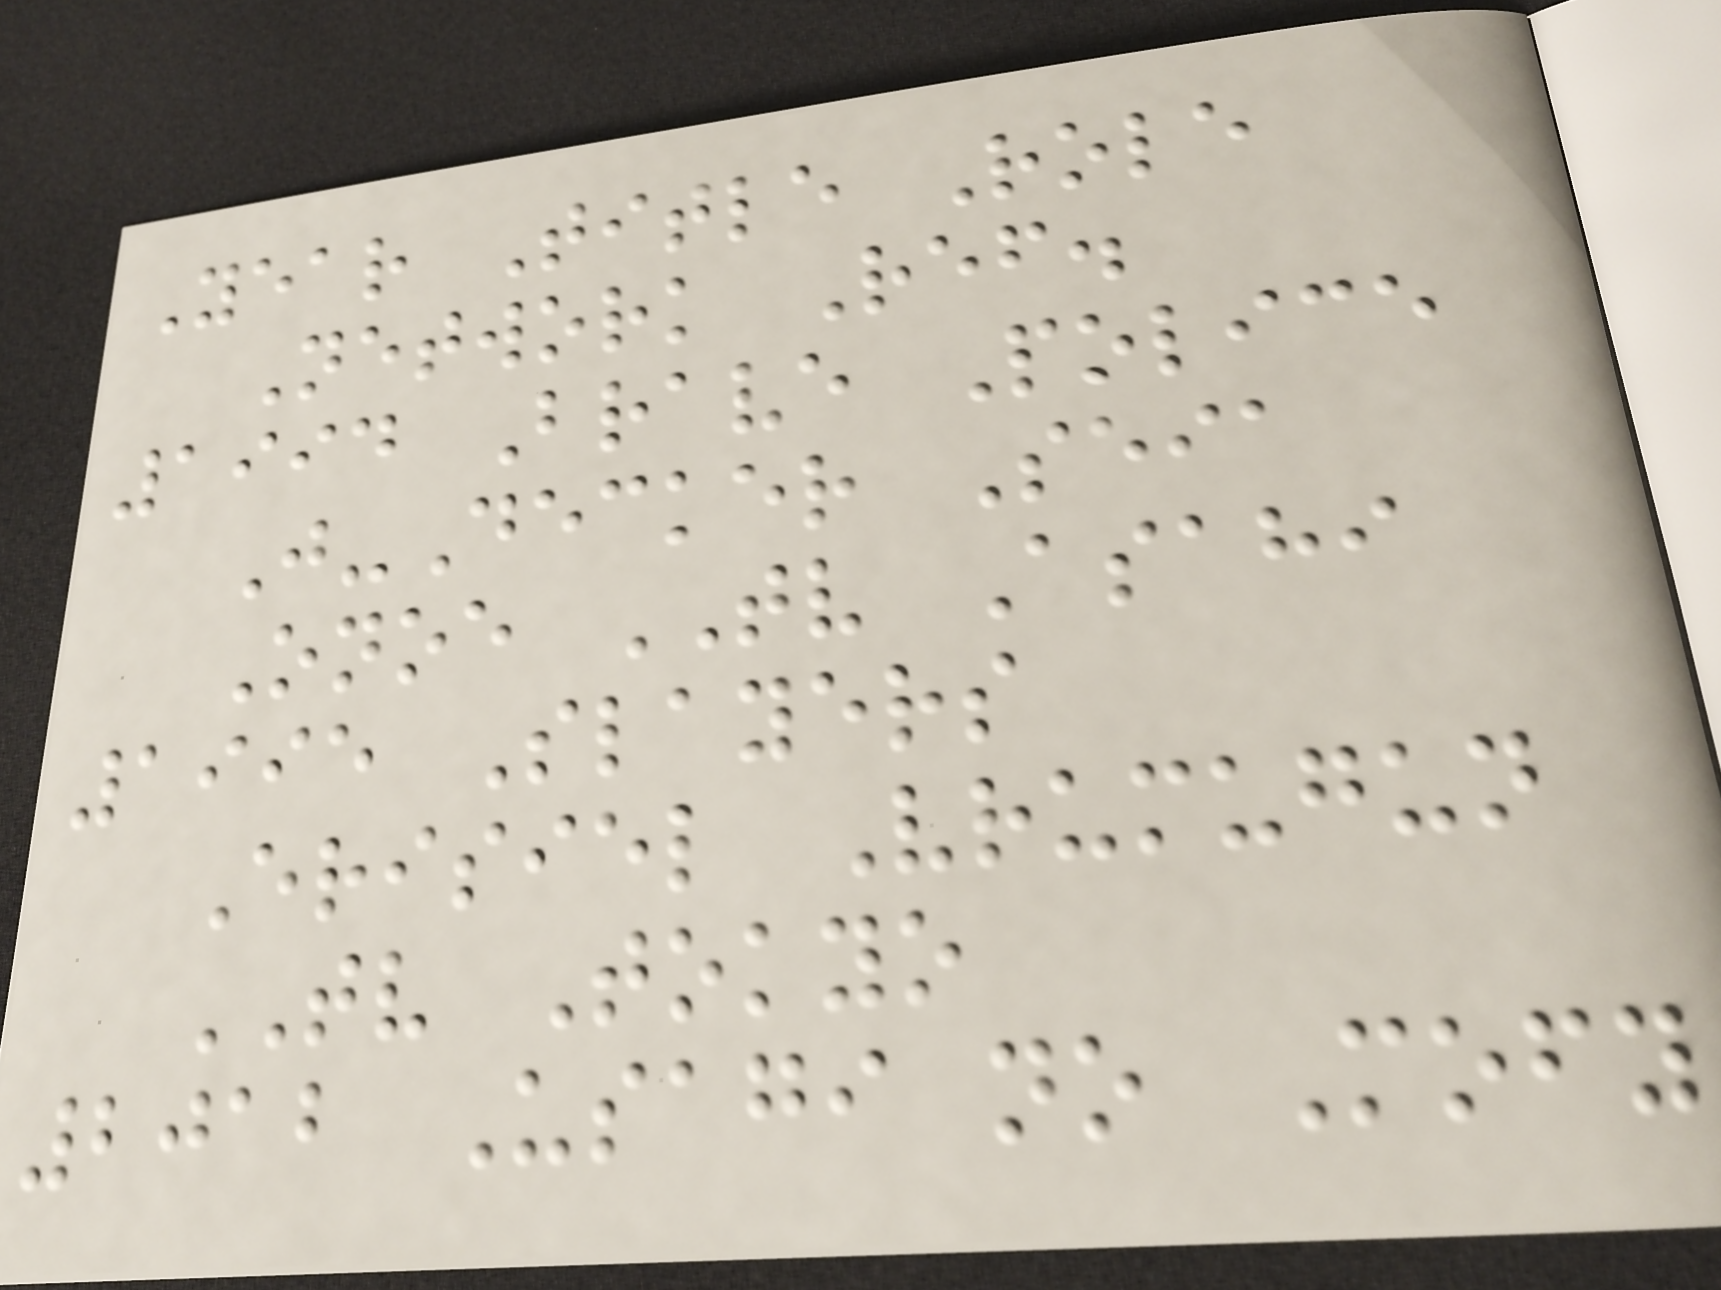Year Title Role
Network Ref.
1994 Brave Police
J-Decker Seia
Onoe TV Asahi
1995 Slayers
Erisiel Vrumugun
TV Tokyo
2012 Usagi no Mofy
